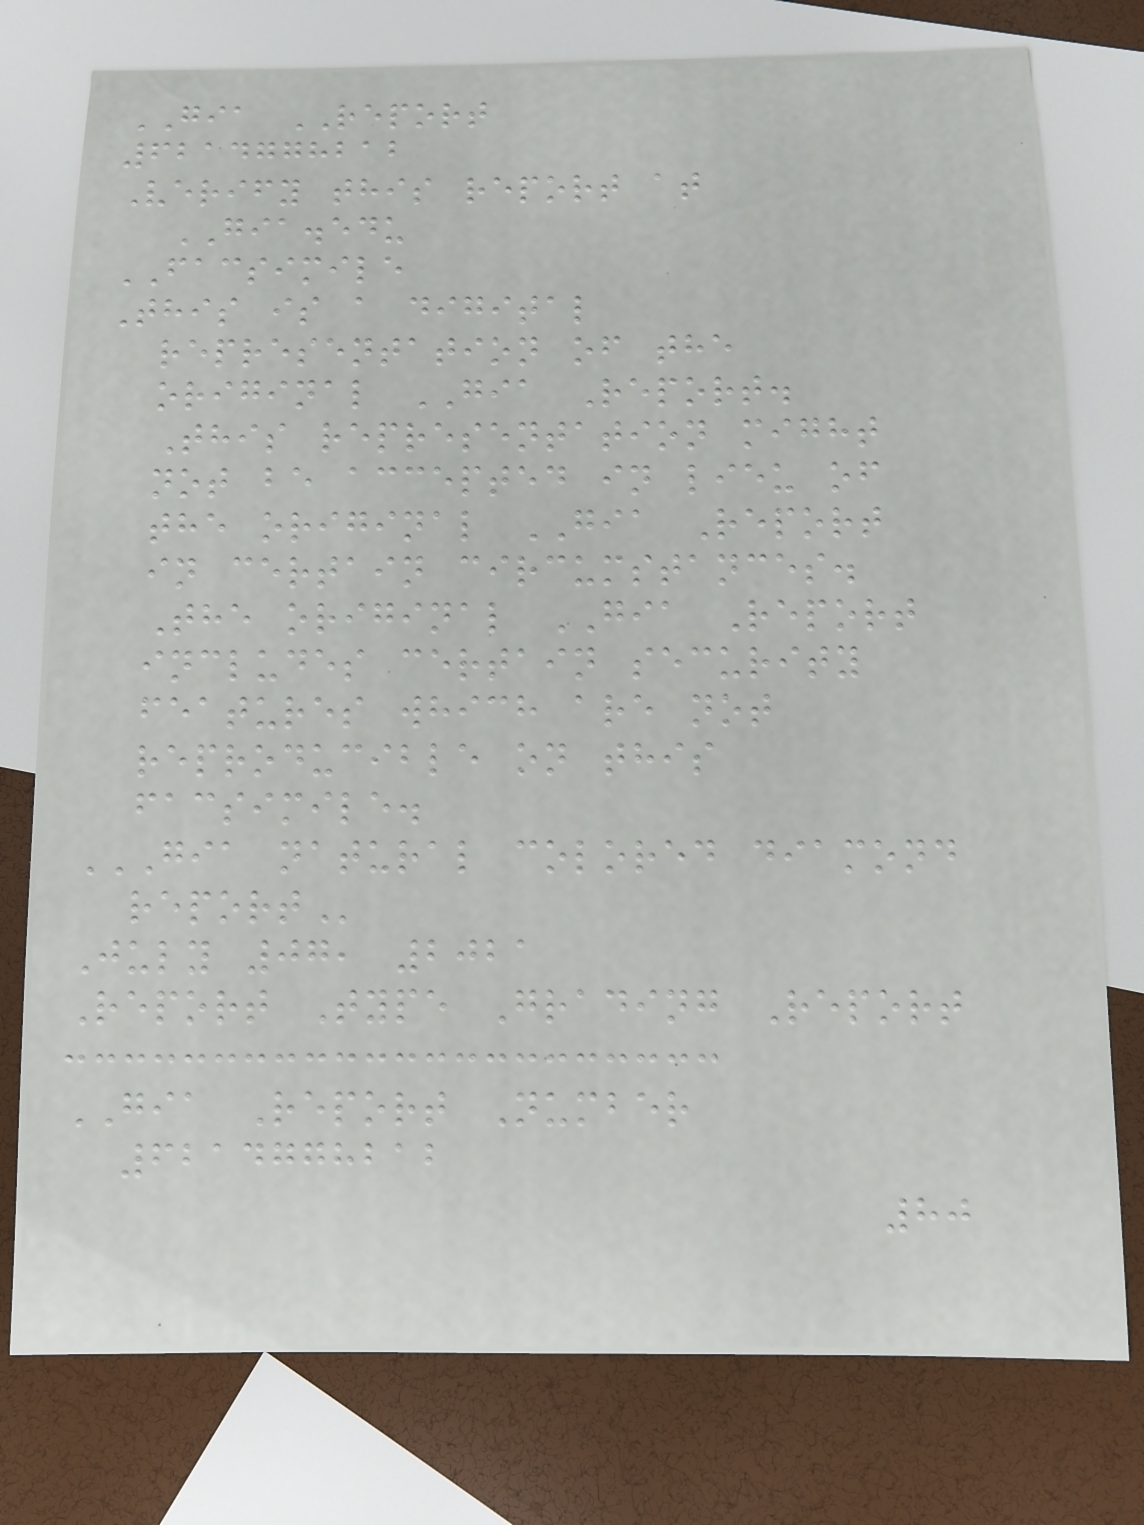GIA REPORT
6214778212
Verify this report at
GIA.edu
FACSIMILE
This is a digital
representation of the
original GIA Report.
This representation might
not be accepted in lieu of
the original GIA Report
in certain circumstances.
The original GIA Report
includes certain security
features which are not
reproducible on this
facsimile.
GIA NATURAL COLORED DIAMOND
REPORT
July 07, 2021
Report Type Grading Report
GIA Report Number
6214778212
80
